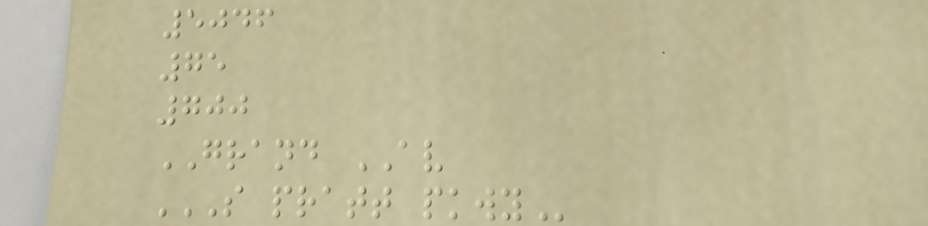5046
75
700
GRAND AV
S PRATT PKWY
